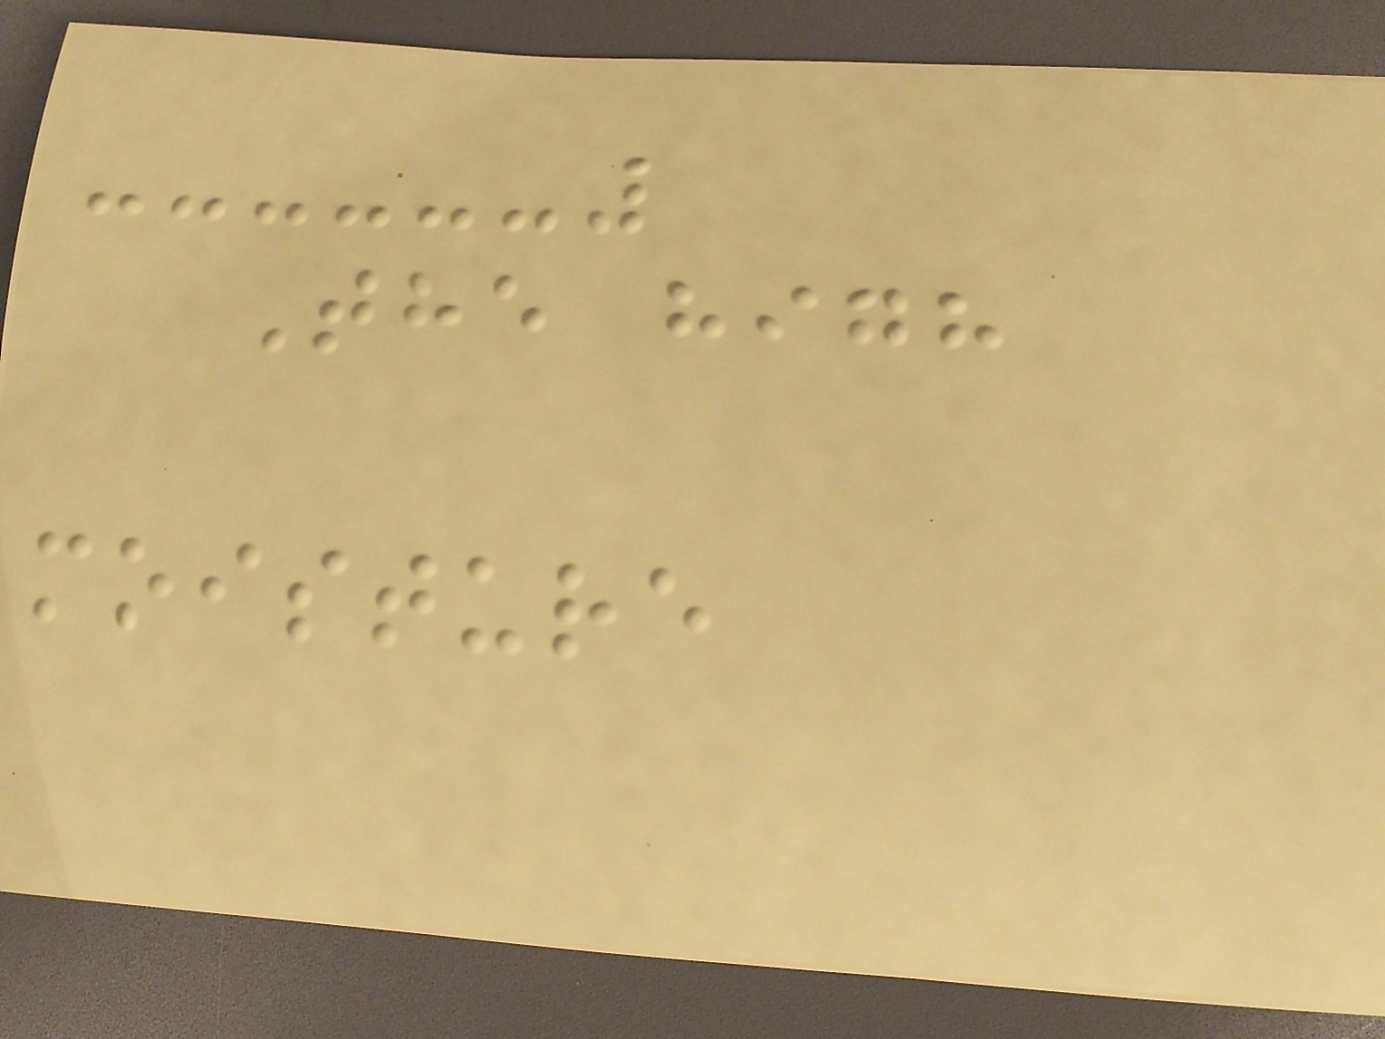The high
moisture
